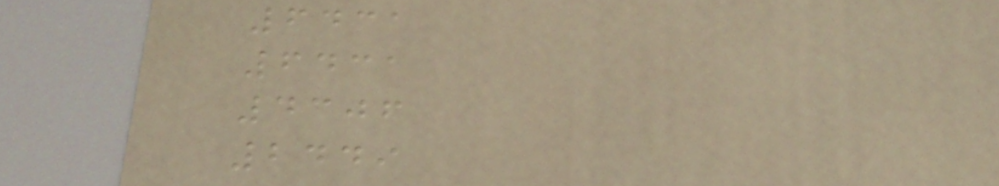6431
6431
4306
2449
